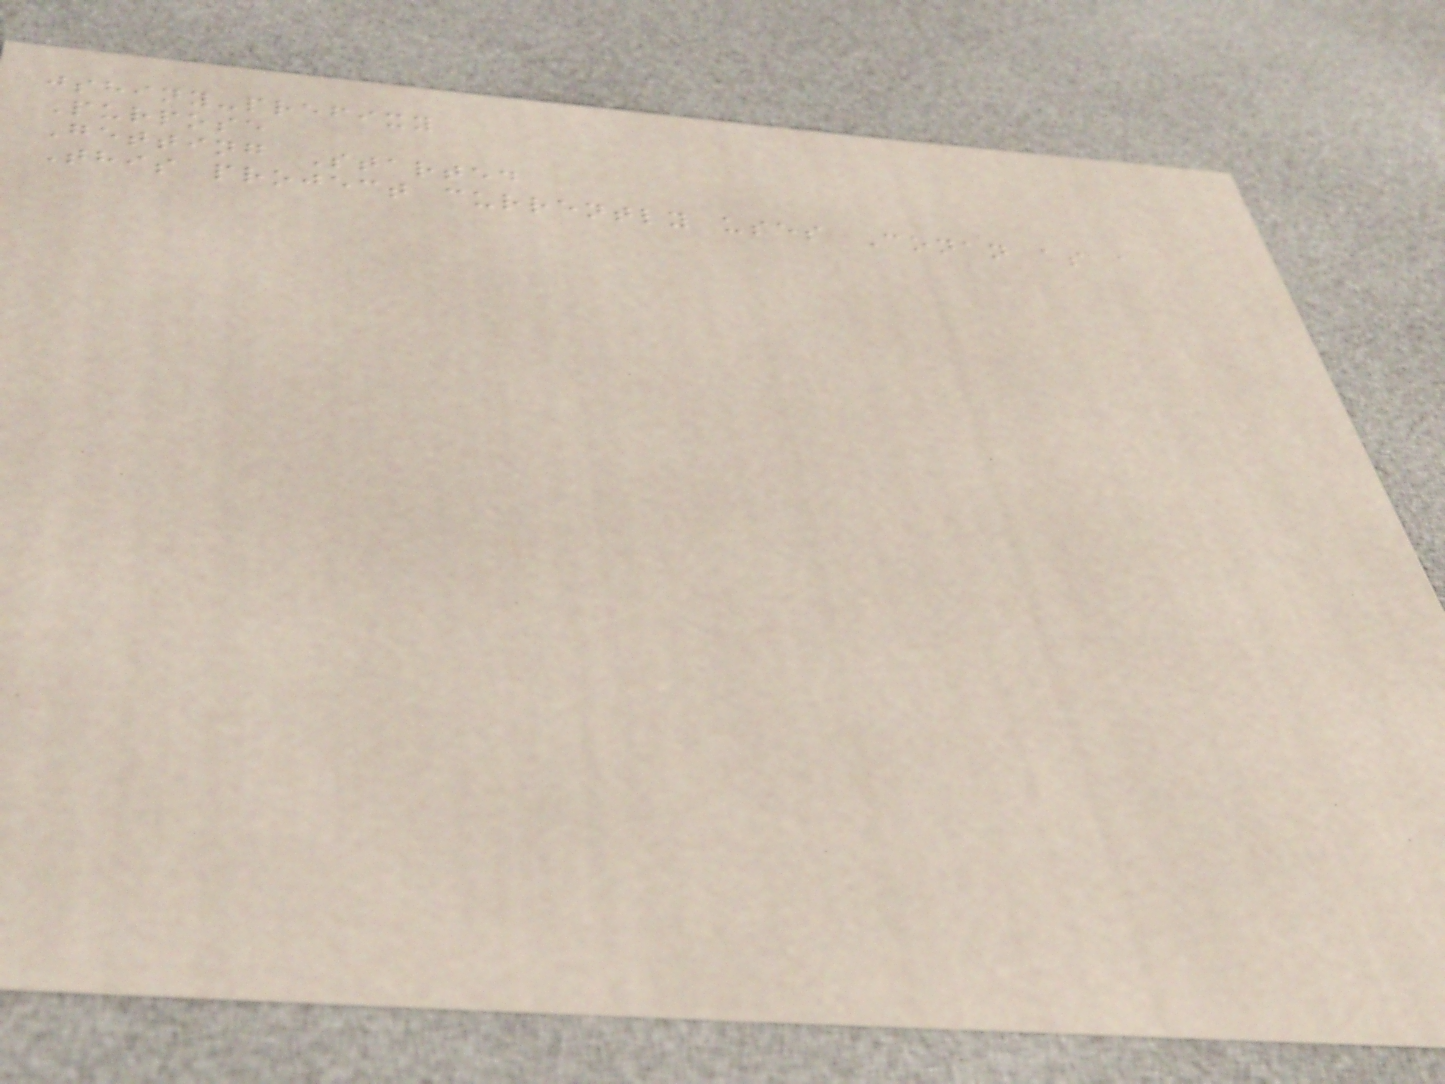jshiny-prefixy
Purpose
Getting Started
This project currently uses Conan as a
